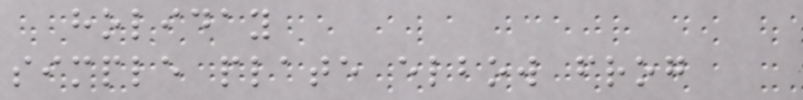holiday
simple plate elbow frog
